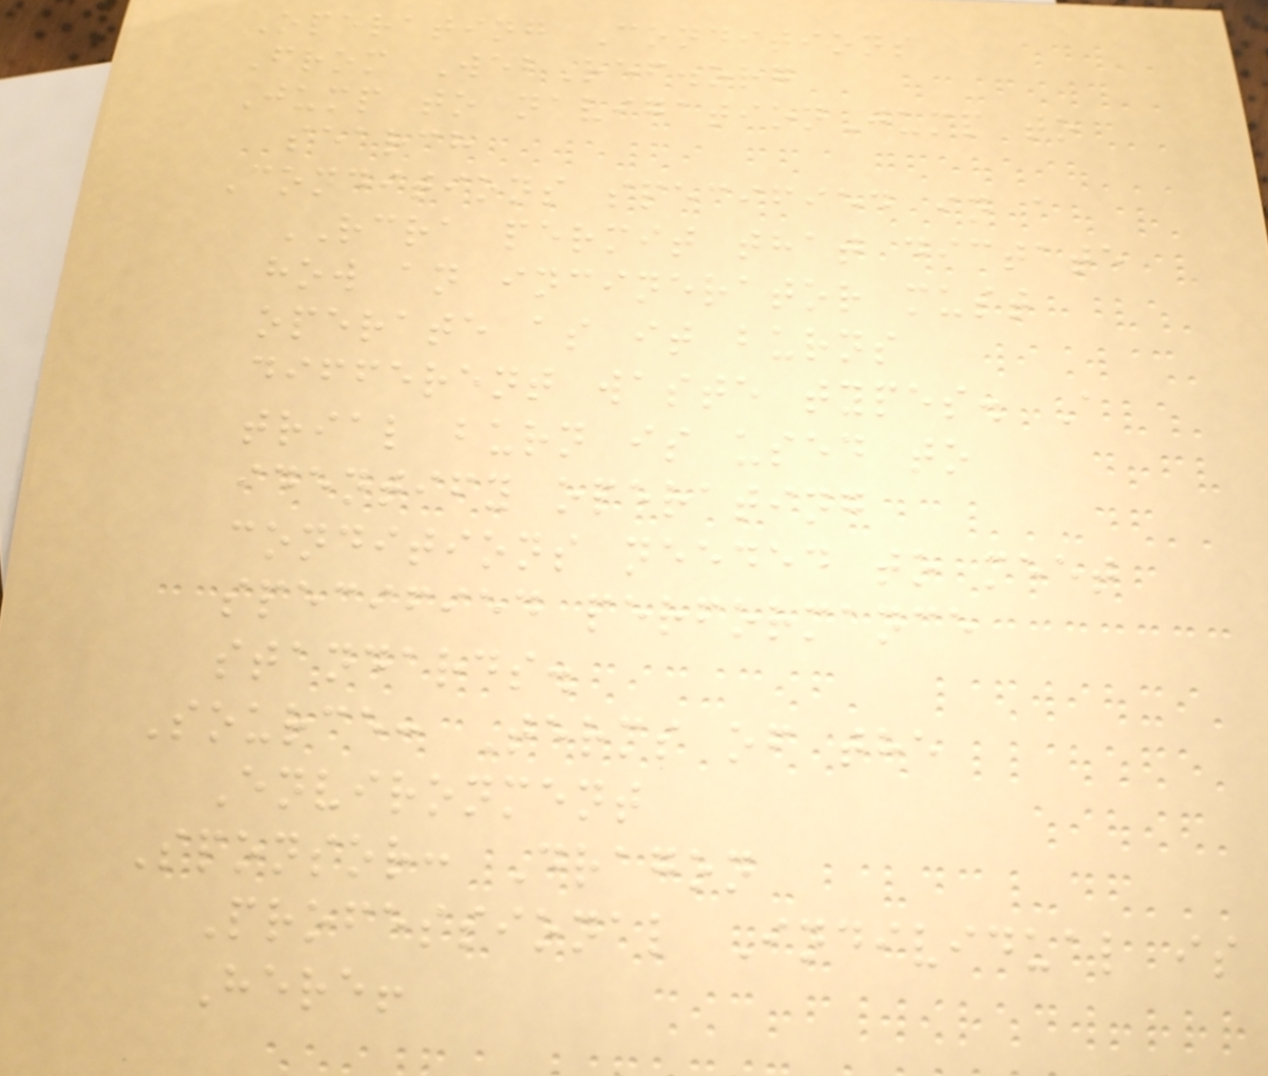Operating Conditions
From WebRef.org
Jump to navigationJump to
search
Conditions specified in a
RCRA permit that dictate
how an incinerator must
operate as it burns
different waste types. A
trial burn is used to
identify operating
conditions needed to meet
specified performance
standards.
Source: Terms of the
Environment
Sponsor: Dragon
Professional Individual is
Here!
